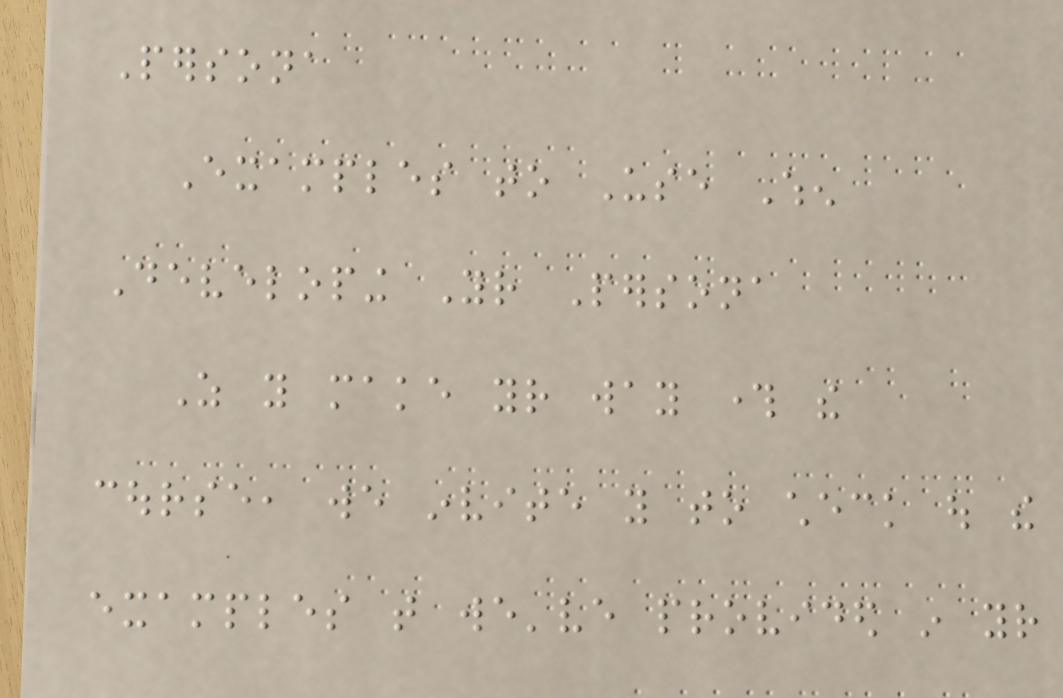Persona
Examples to Use When
Developing Your Persona
As you make your way through the
course, we invite you to check out the
examples that we've provided in your
